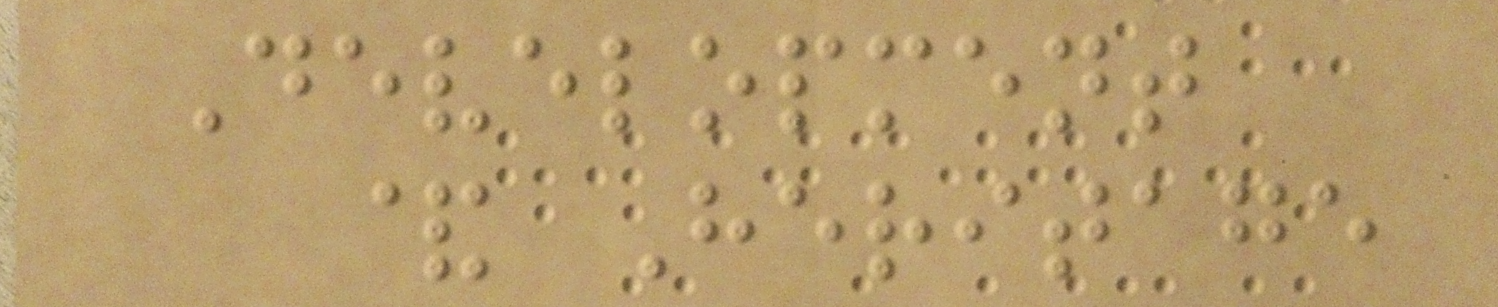Development
& Heritage
